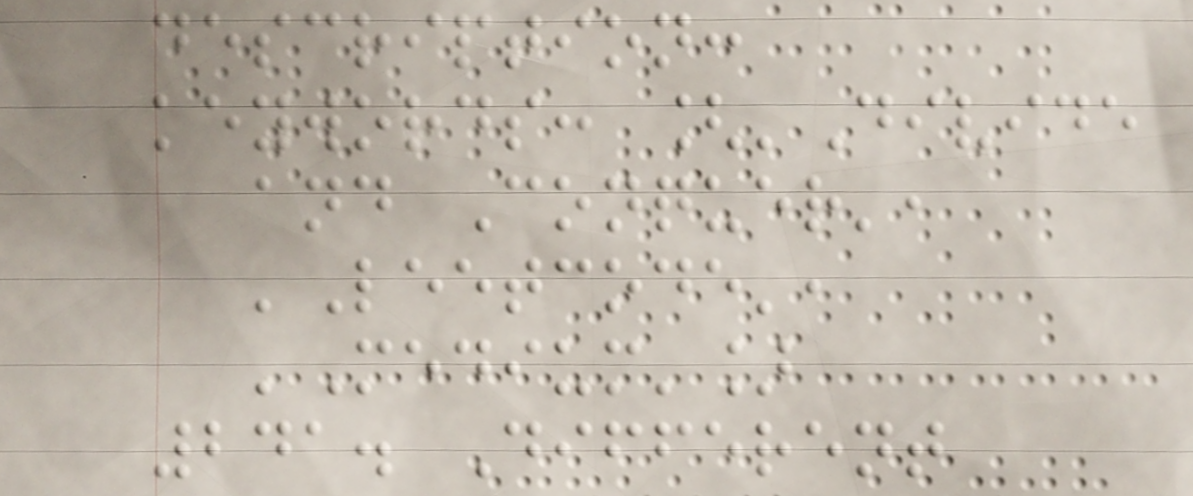description:
keywords: ['Divide
and Conquer',
'Leetcode',
'Medium']
241. Different
